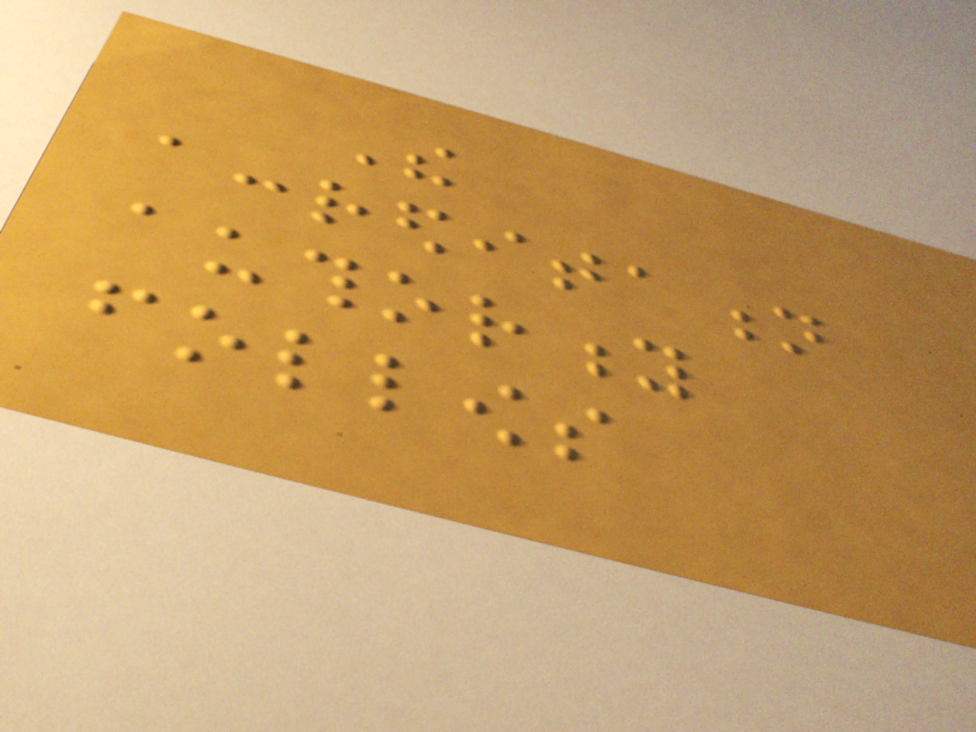The
accreditation
authority
follows
